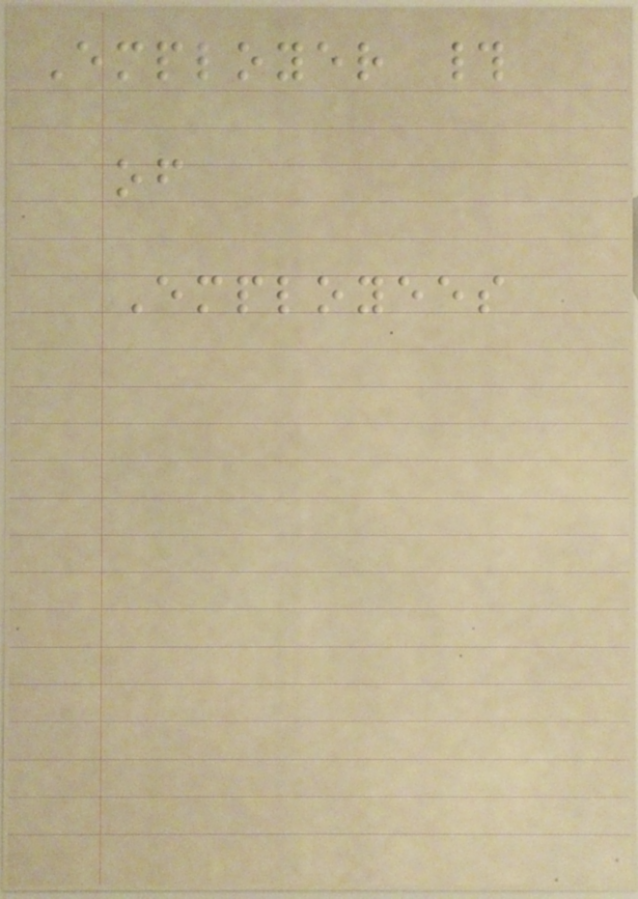Employer #
of
Employees
